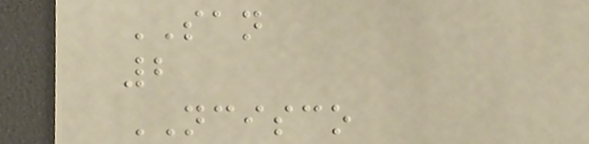SAN
2
NCISCO
